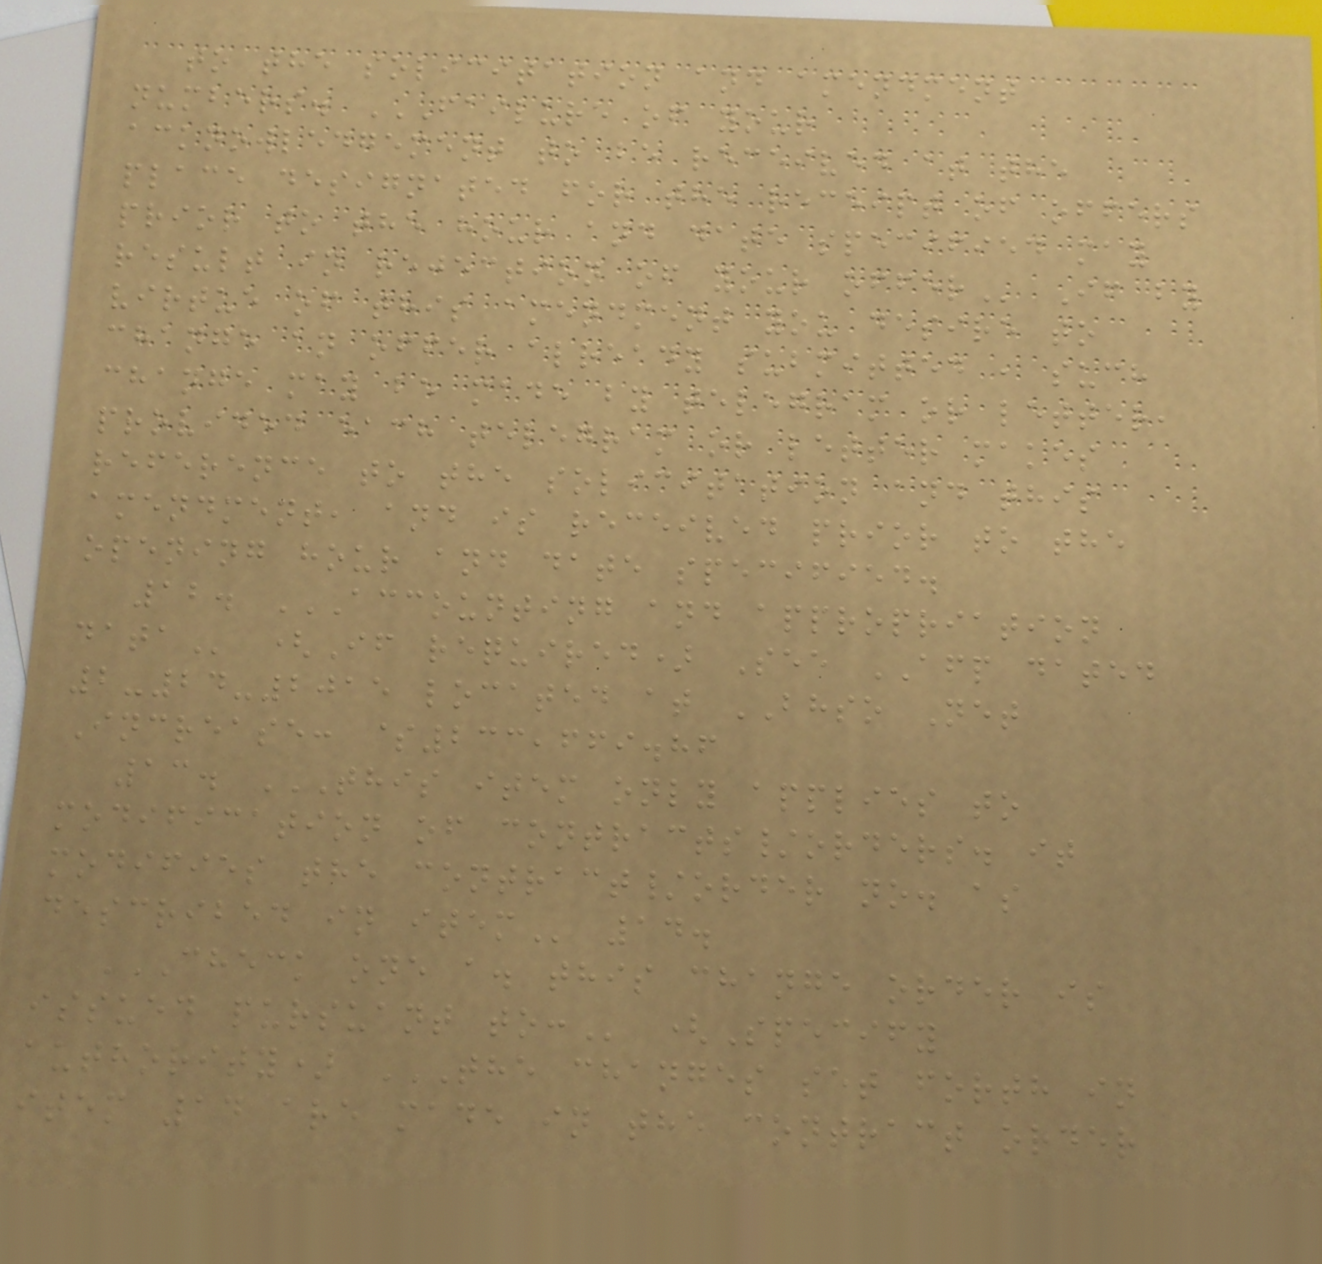to the solicitation and amendment
numbers. FAILURE OF YOUR
ACKNOWLEDGEMENT TO BE RECEIVED AT THE
PLACE DESIGNATED FOR THE RECEIPT OF OFFERS
PRIOR TO THE HOUR AND DATE SPECIFIED MAY
RESULT IN REJECTION OF YOUR OFFER If by
virtue of this amendment you desire to
change an offer already submitted , such
change may be made by telegram or letter,
provided each telegram or letter makes
reference to the solicitation and this
amendment, and is received prior to the
opening hour and date specified.
12. ACCOUNTING AND APPROPRIATION
DATA (If required) See AFP dated
2-24-2015 located at BHSO Net
Increase: $233,669.86
13. THIS ITEM ONLY APPLIES TO
MODIFICATION OF CONTRACTS/ORDERS. IT
MODIFIES THE CONTRACT/ORDER NO. AS
DESCRIBED IN ITEM 14.
CHECK ONE A. THIS CHANGE ORDER IS
ISSUED PURSUANT TO: (Specify
authority) THE CHANGES SET FORTH IN
ITEM 14 ARE MADE IN THE CONTRACT ORDER
